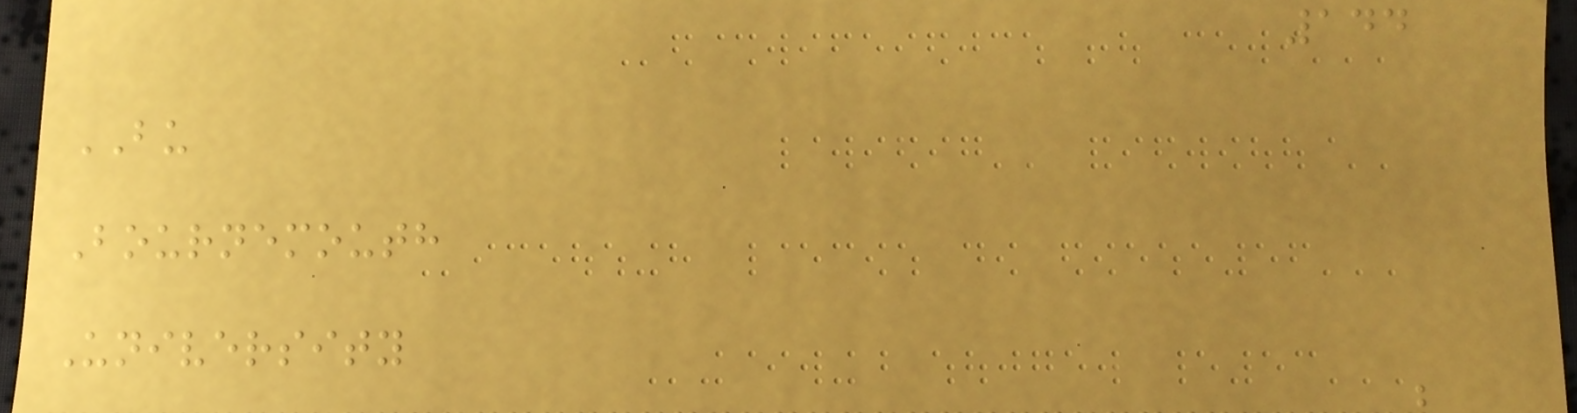144
BU
Bournemouth
University
